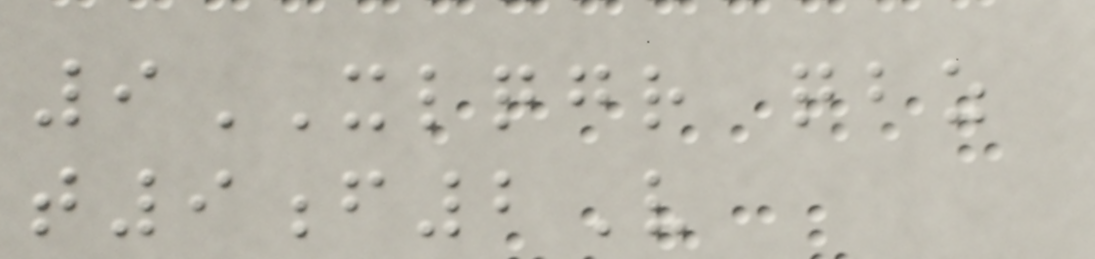9XLQGR qbz
t9f2V
